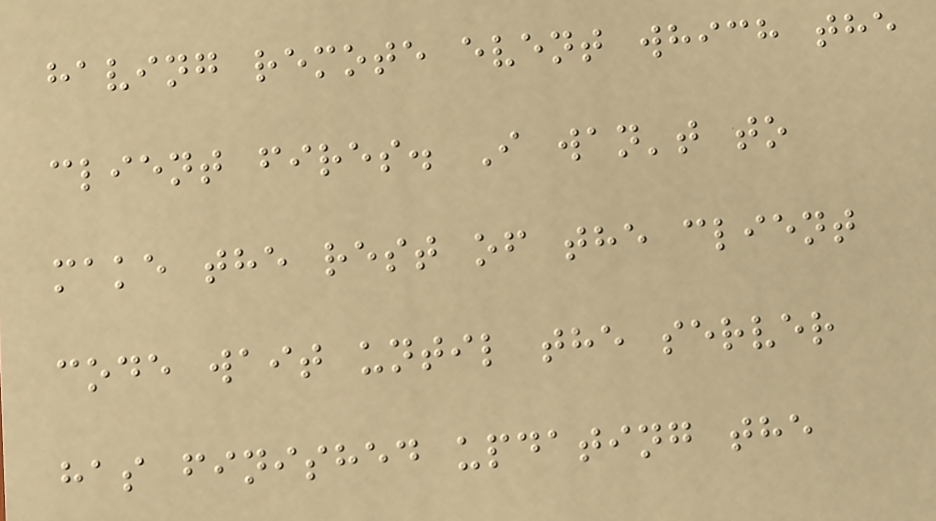having remote event which the
client fires. I wan't to
make the rest of the client
code wait until the server
has finished updating the
